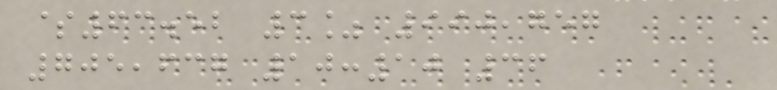$63.52 3% 990,757
705,637 10:10 36
